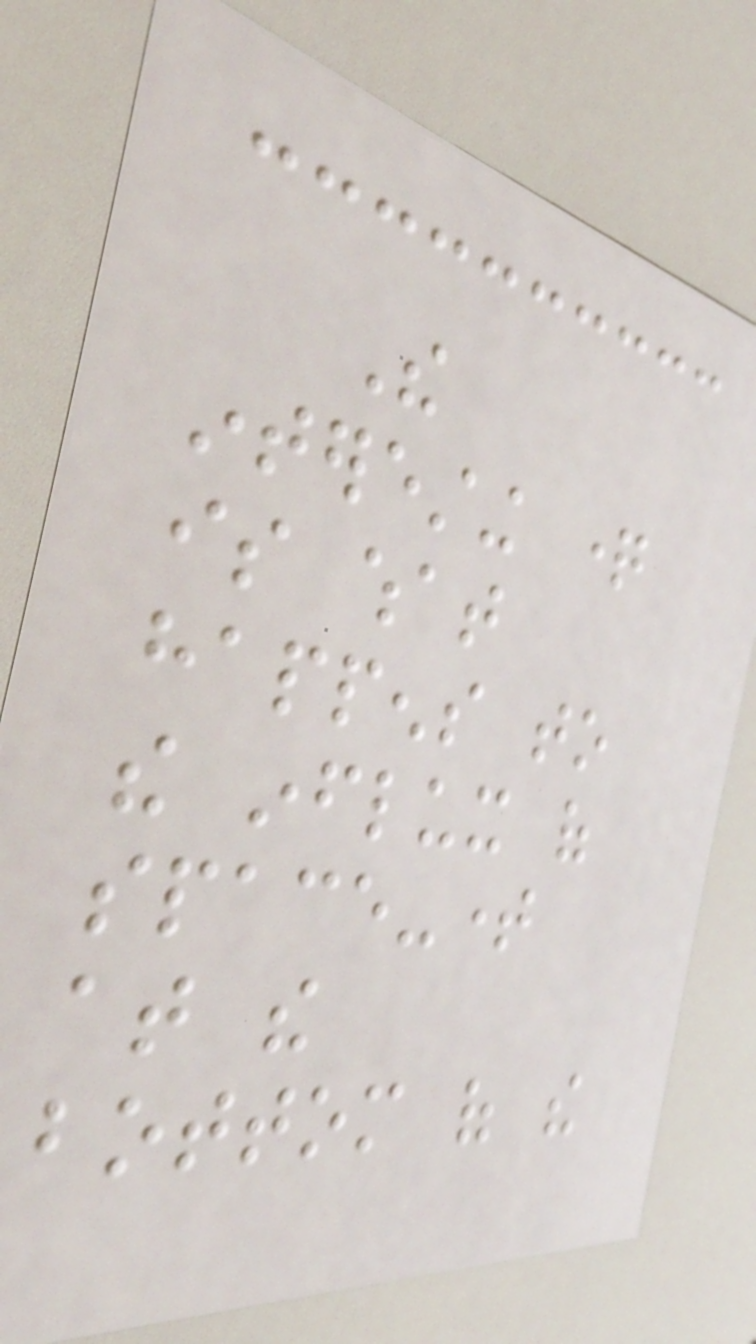The
interesting question
is what
happens to
the influx of
space-time
at the
bottom of the
